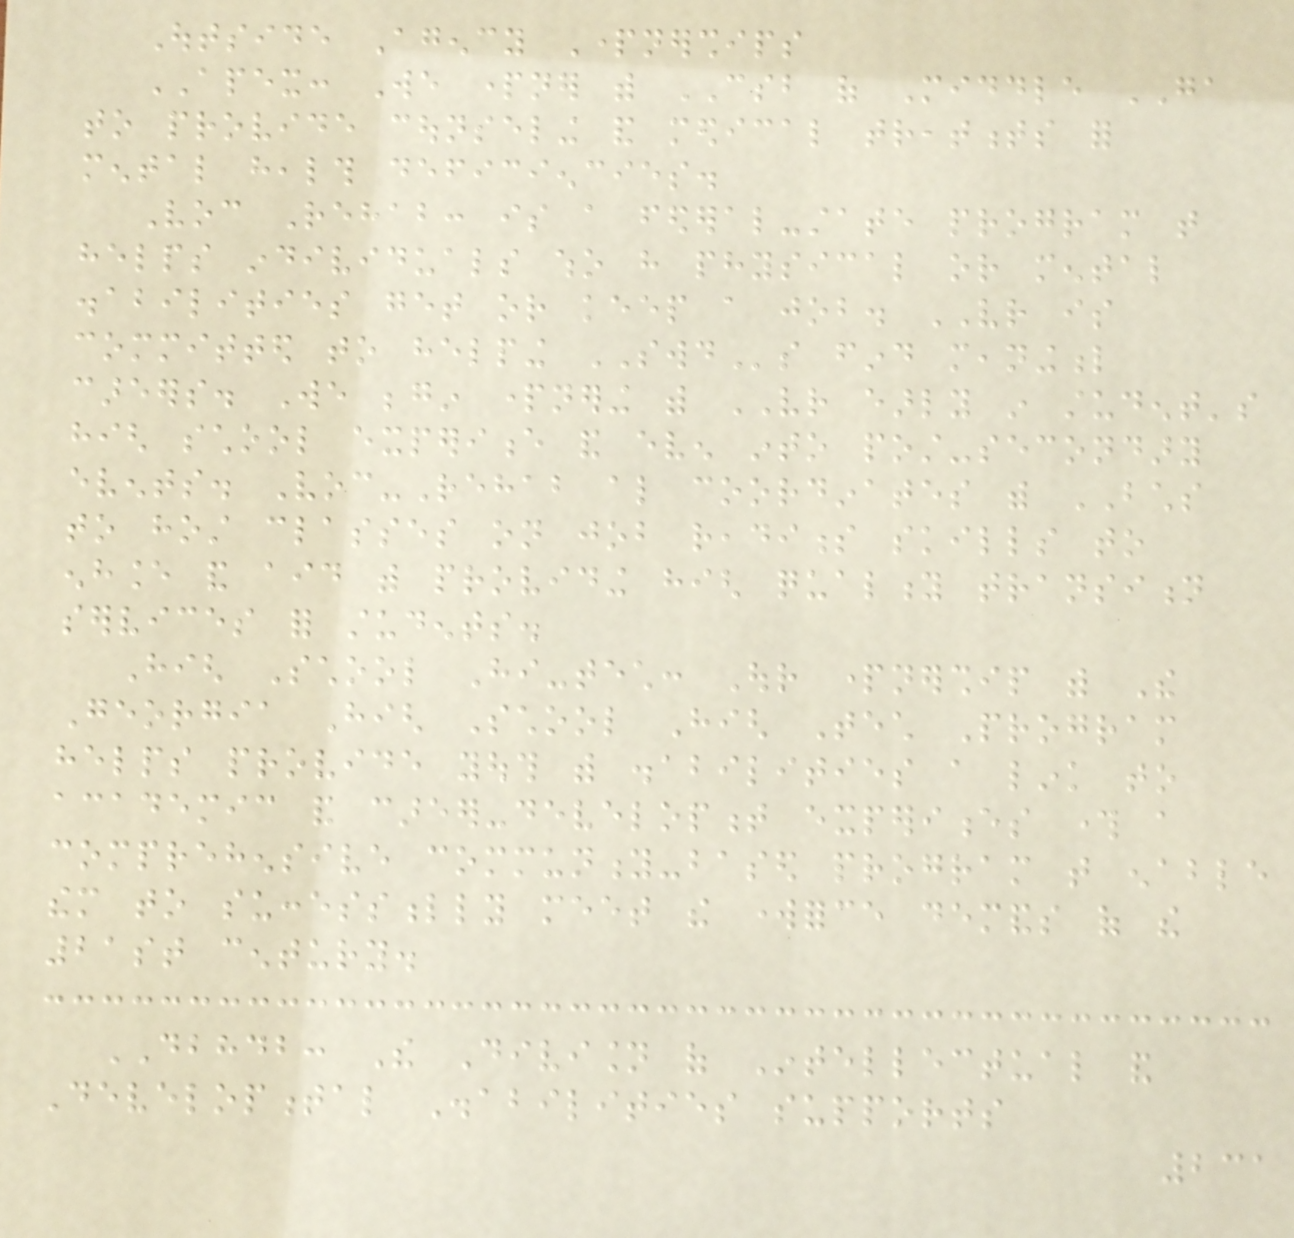Outside Agency Partnerships
APEX: We partner with CSB of Middle GA
to provide counseling and medical treatments for
mental health deficiencies.
Voc Rehab: is a federal-state program that
helps individuals who have physical or mental
disabilities get or keep a job. VR is
committed to helping SWDs find meaningful
careers. We begin partnering with VR early in student's
high school experience and even into post-secondary
events. Voc-Rehab also coordinates with BCHS
to host classes on job readiness skills to
enhance and aid with providing high quality transition
services for students.
High School Hi-tech: Our partnership with The
Georgia High School High Tech Program
helps provide youth with disabilities a link to
academic and career-development experiences through a
comprehensive community-based program that enable
them to successfully meet the workforce demands of the
21st century.
DBHDB: The Division of Intellectual and
Developmental Disabilities supports
231
